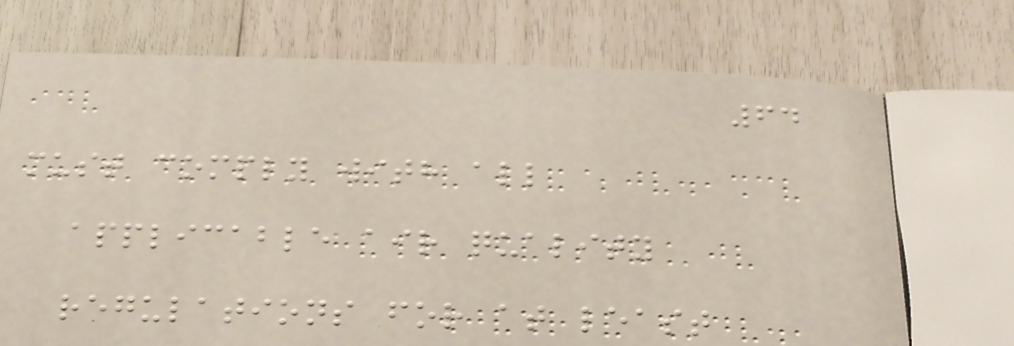64
must comply with all
applicable air quality
regulations for at least
